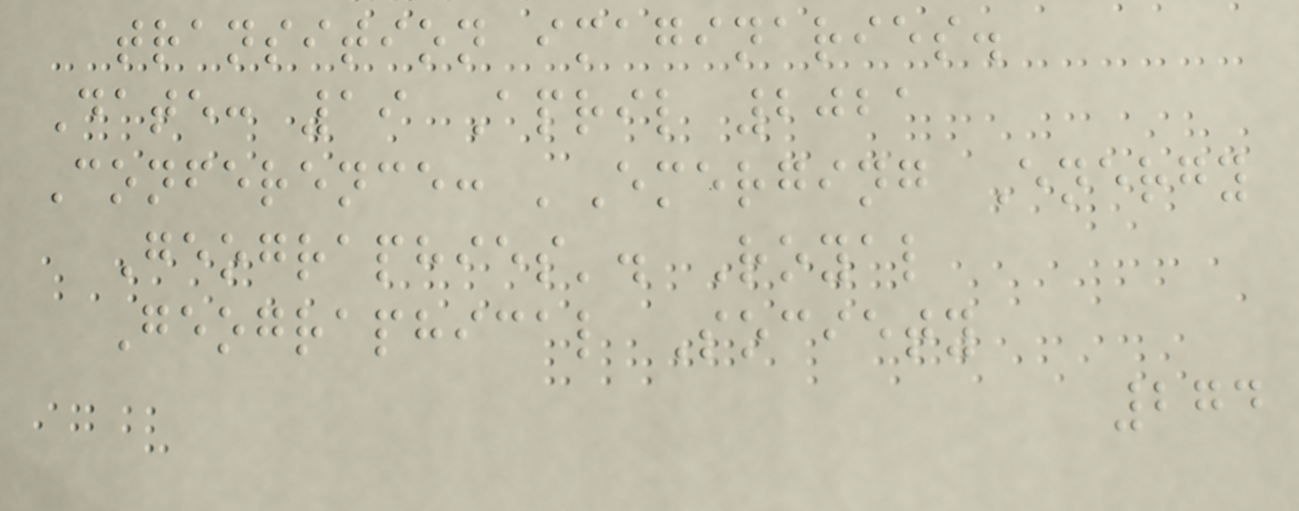transition imaginaries.
Date: 19 April 2021
Conference: 'Emerging Energy
Geographies'. Royal
Geographical Society
274
